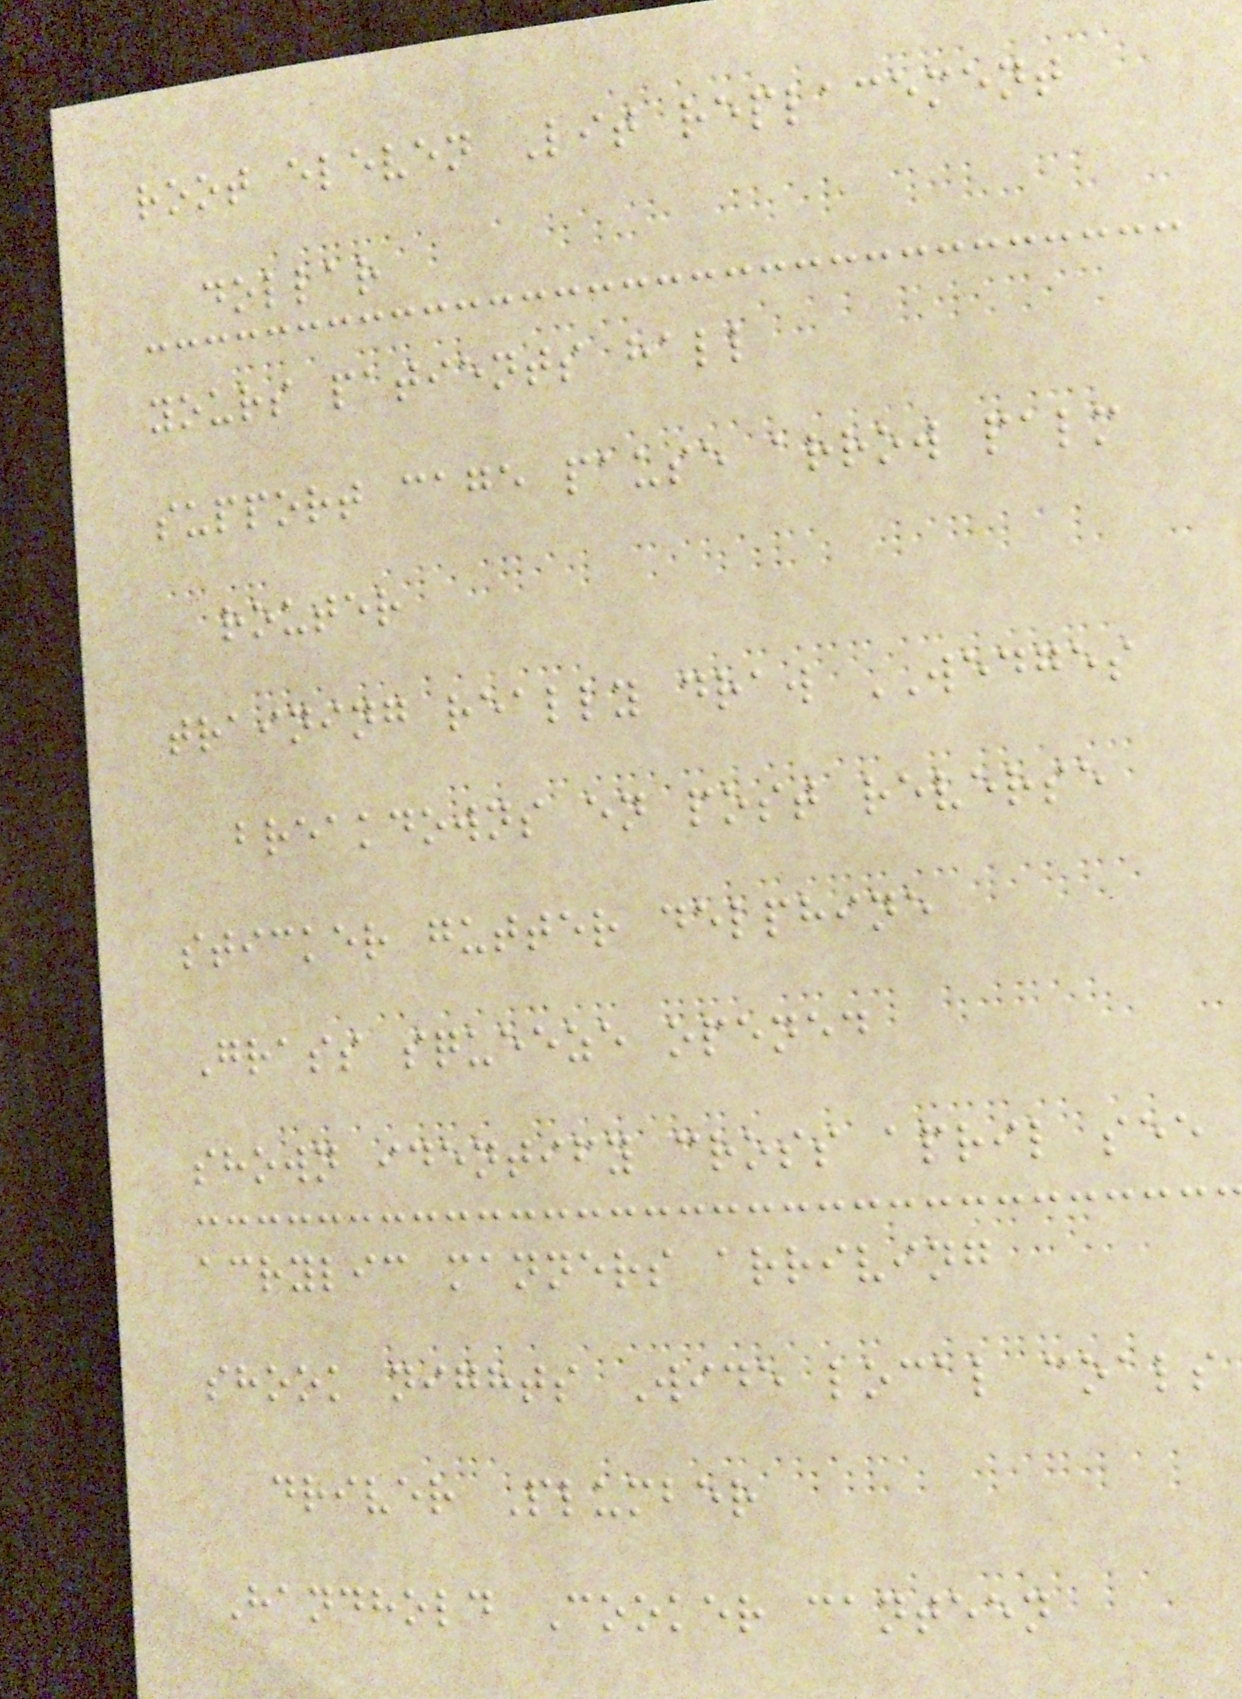root eleven Lit replacement
dollar
yours patients hall
support cage pause arrow palm
router
training really draw WEDGES
breakdowns en post reverse
sticker gutter delphine
Grass squeeze opened
shown identify cross april see
acrylic manners arriving
shook nights Wide local coals
driver Plumber
Handhold Cooker canteen
